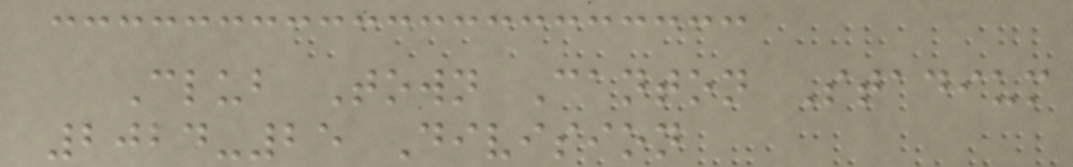Club Town Canton Stadium
2024-25 Division
